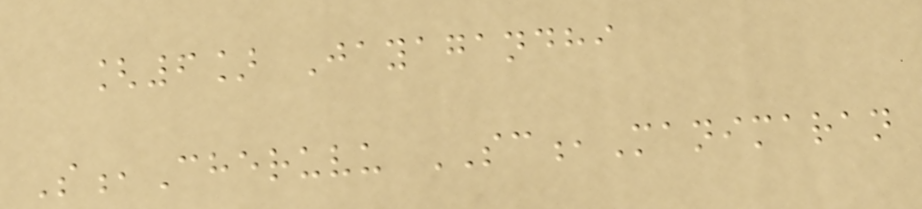[6] Jayagandhi
S,Cheruvu SC,Manimaran
